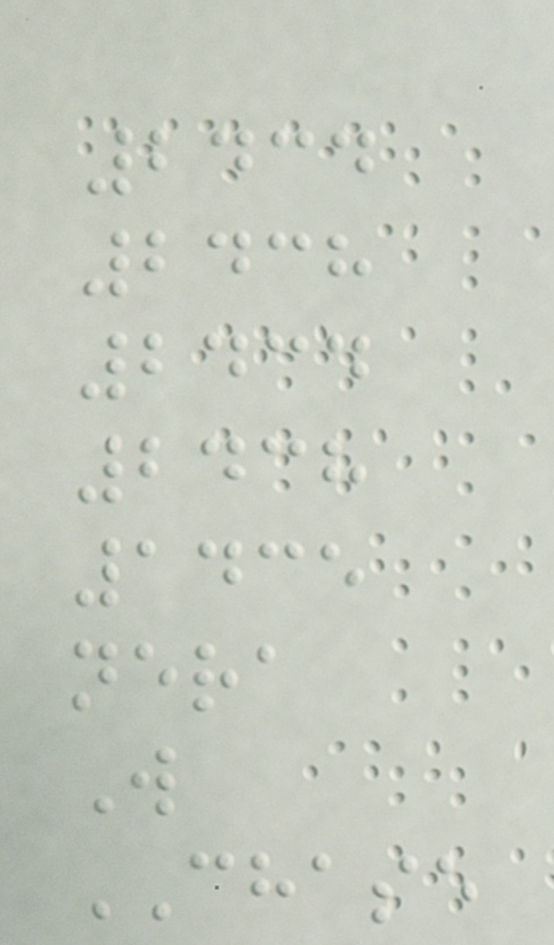2434
2438
2434
2438
1435
nera
W
CHASE
